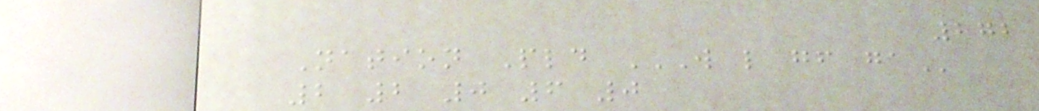272
Nation Pld W L GF GA
2 2 0 6 0
